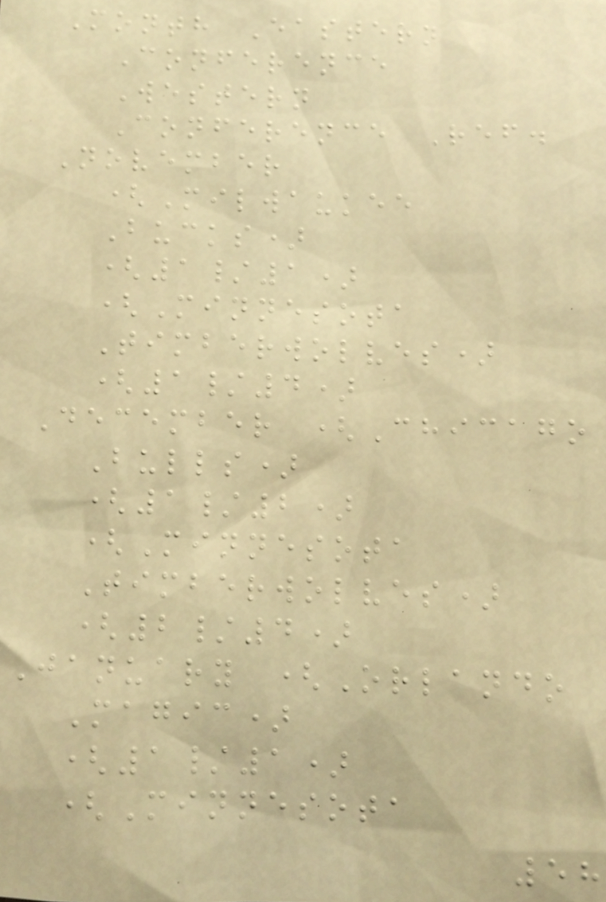Month Eastern
Conference
Western
Conference Ref.
November
(Milwaukee
Bucks)
(1/1)
(Minnesota
Timberwolves)
(1/4)
December (Chicago
Bulls)
(1/2)
(Minnesota
Timberwolves)
(2/4)
January (Orlando
Magic)
(1/1)
(Minnesota
58
